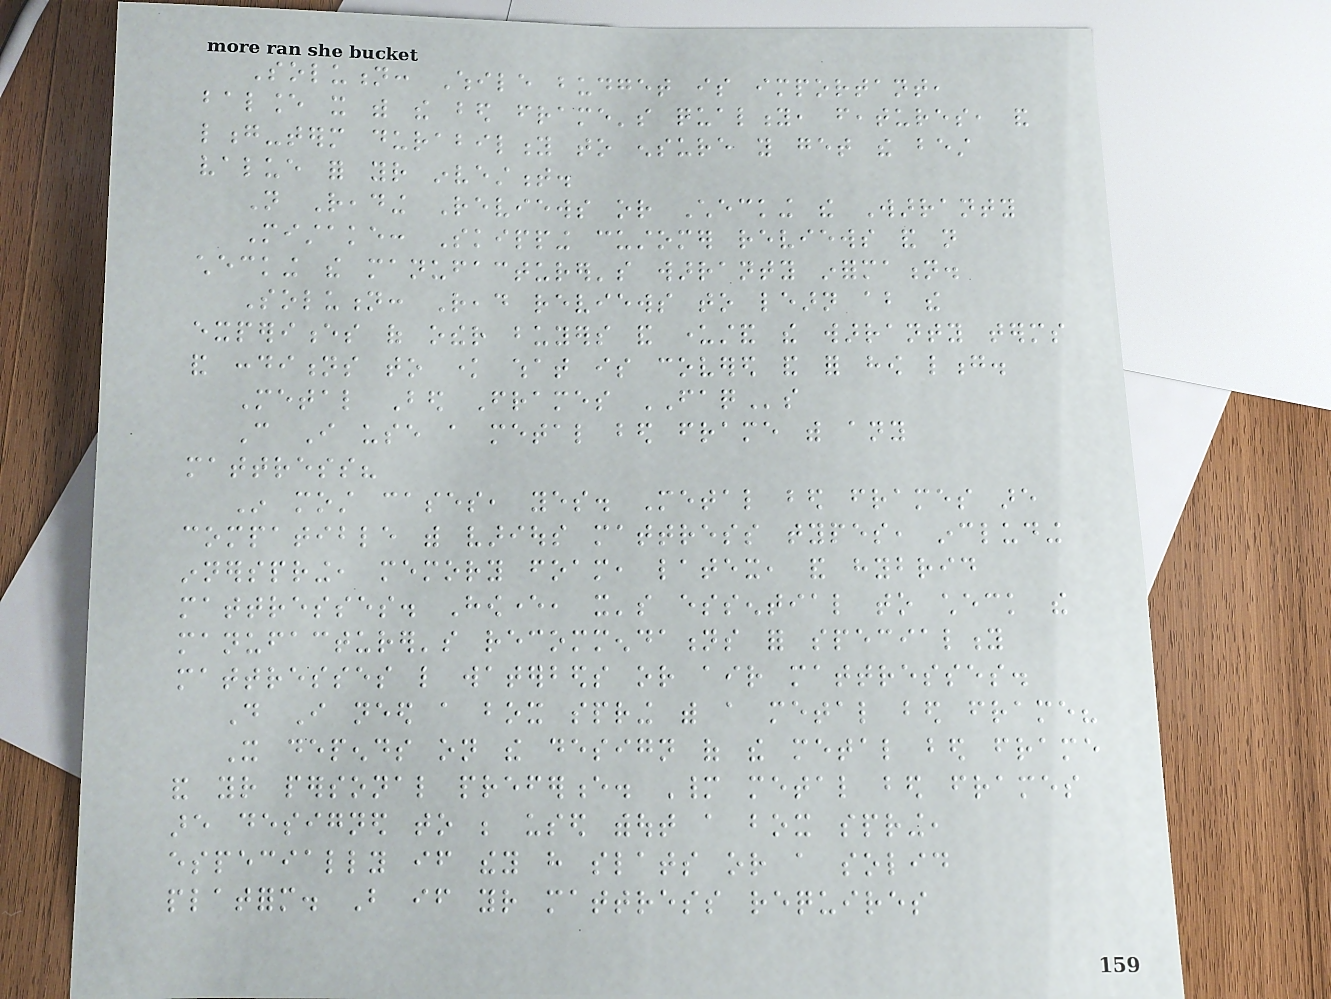Solution: While budget is important,
balance it with the bed frame's quality, features, and
long-term durability to ensure you get the best
value for your investment.
Not Reading Reviews or Checking the Warranty
Mistake: Skipping customer reviews and not
checking the manufacturer's warranty information.
Solution: Read reviews to learn about the
experiences of other buyers and understand the warranty terms
and conditions to know what is covered and for how long.
Metal Bed Frames FAQs
Can I use a metal bed frame with any
mattress?
In most cases, yes. Metal bed frames are
compatible with various mattress types, including
innerspring, memory foam, latex, and hybrid
mattresses. However, it's essential to check the
manufacturer's recommendations for speciality
mattresses like waterbeds or air mattresses.
Do I need a box spring with a metal bed frame?
It depends on the design of the metal bed frame
and your personal preference. Many metal bed frames
are designed to be used without a box spring,
especially if they have slats or a solid
platform. But if your mattress requires
